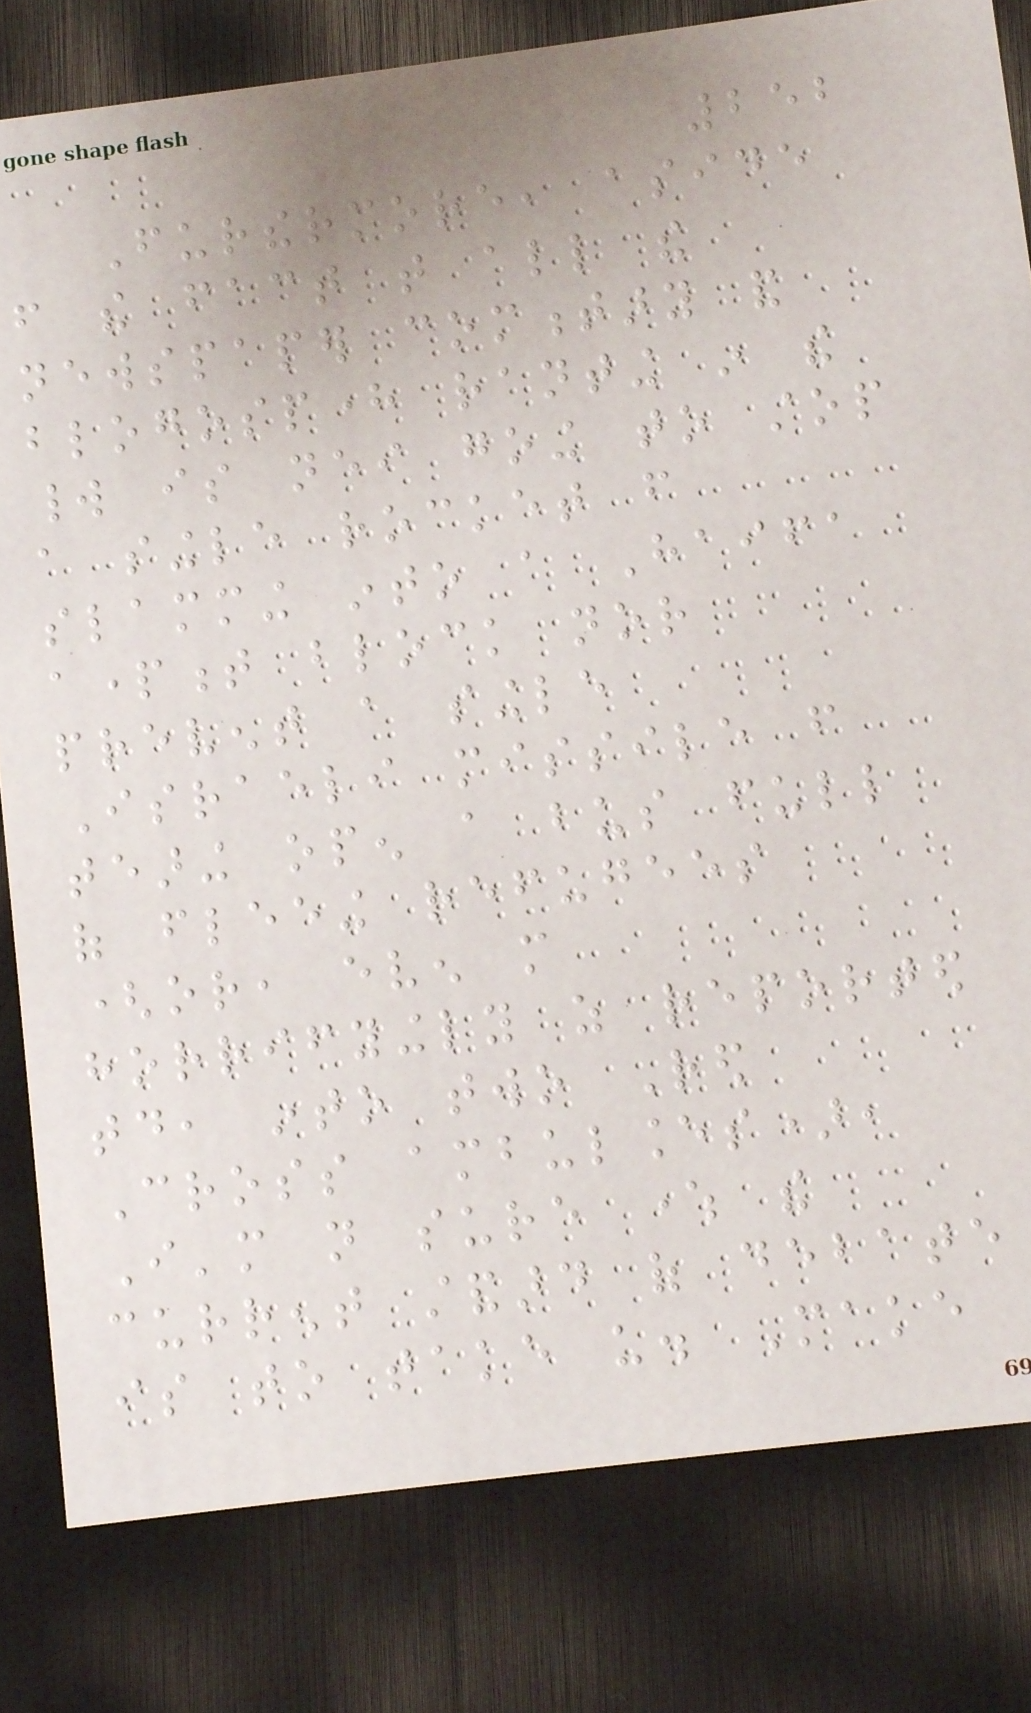252
Furthermore, aside
from the fact that all the
newspaper commentary and
blogosphere ranting in the
world is neither going to stop
a single rocket from
slamming into a Haifa
apartment block nor
prevent a single
Israeli missile from
tearing open a bus full
of fleeing refugees
(or, even more
horrifyingly as reported
today, into two Red
Cross ambulances),
I'm not sure where the
current standard of debate
is to take us. Make
